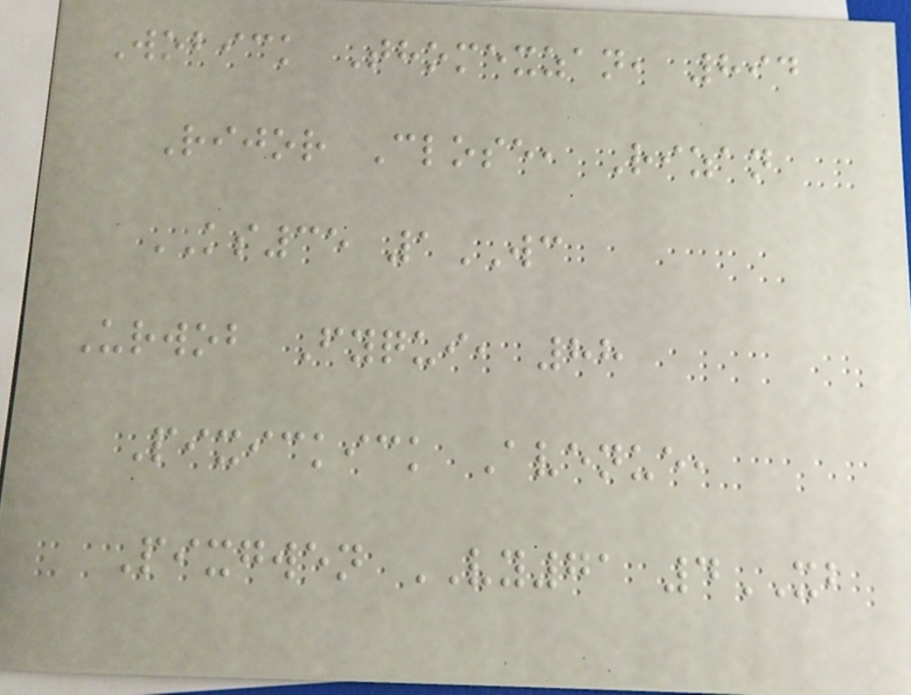Wobick Thomexzan, 894
Rijor Close, Rizan
KS35 1WC
Urwob Fyqui, 88
Pixickick Avenue,
Pixgwen VY71 4XB
